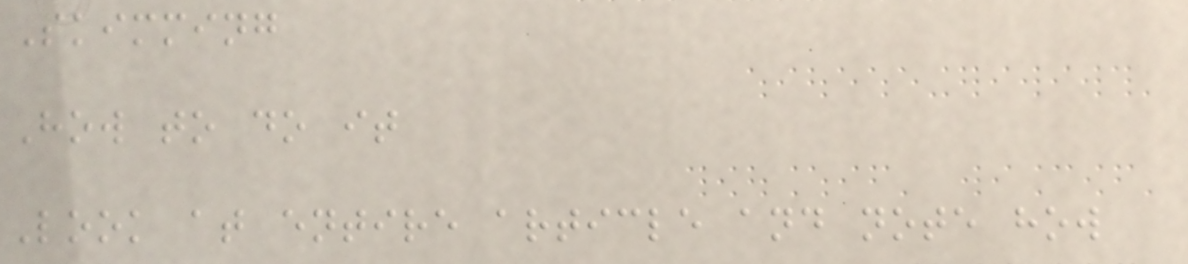Skimming
How to do it
Look at entire article and note how
